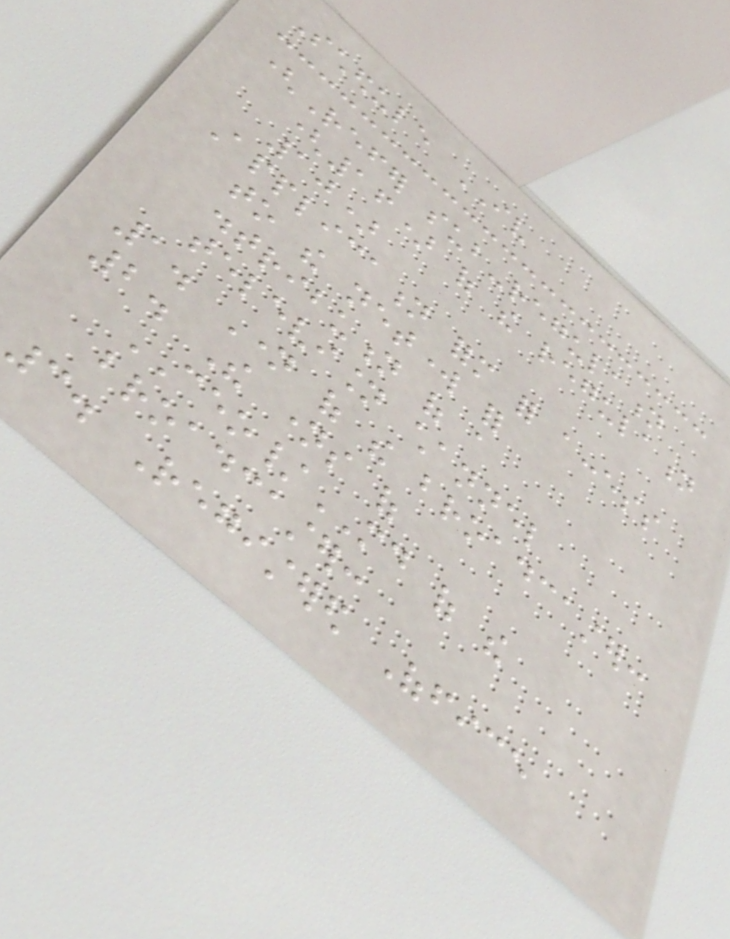Schedule IV
(Refer sub-regulation
(16) of the regulation
10)
Application form for access
to the network for
distribution of a
television channel
1. Name of the broadcaster:
2. The names of
CEO/MD of the
broadcaster:
3. Registered Office
